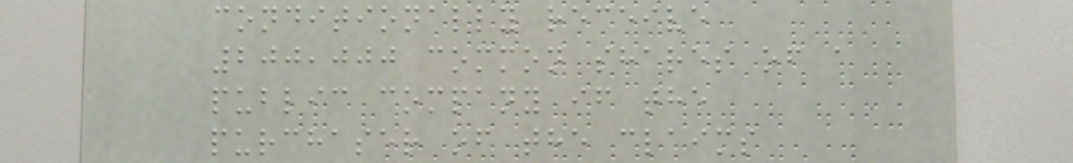conditionally receive
200,000 common shares of a
public company if the
purchaser of the claims
